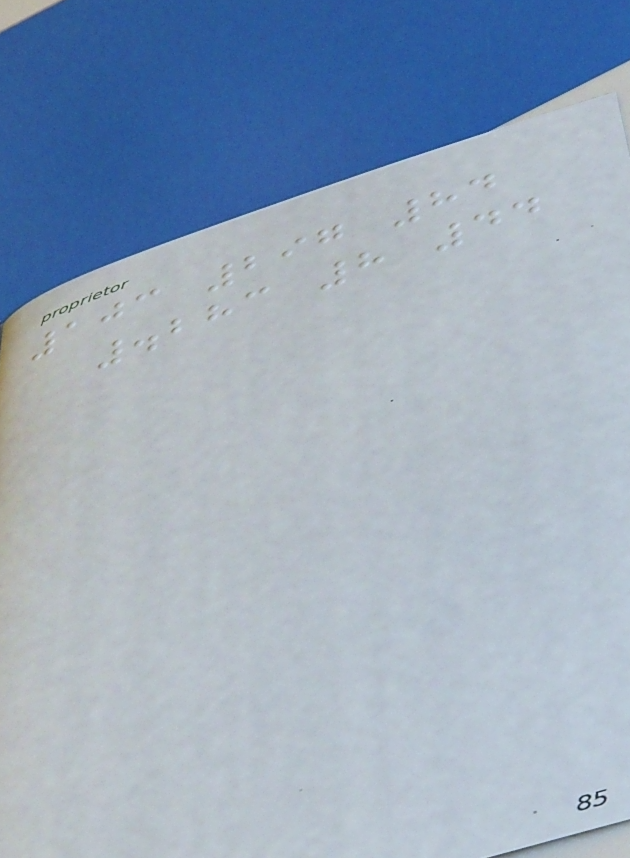103 297 84
.283 8 44
